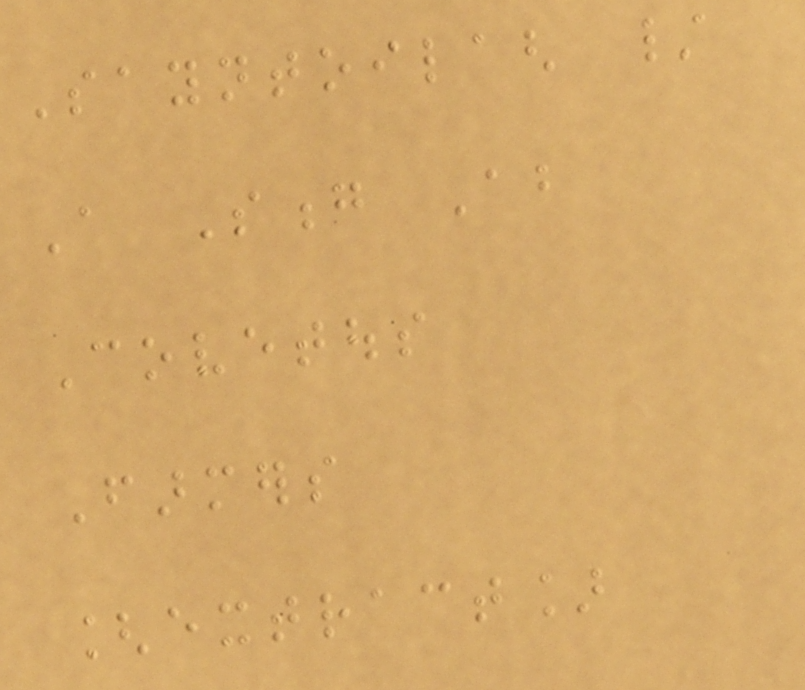Sayntoilagh /
A Song About
Covetous
Farmers
[extract]
